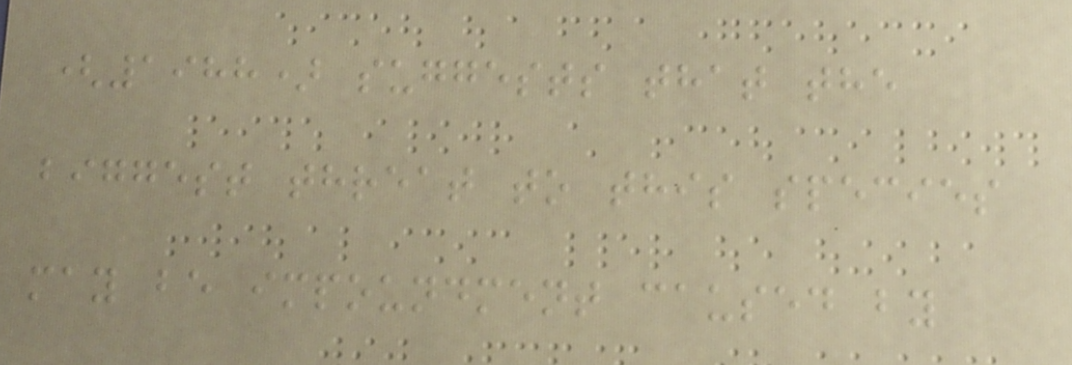(1988) suggests that the
biggest threat to this species
may be impoundment caused by
